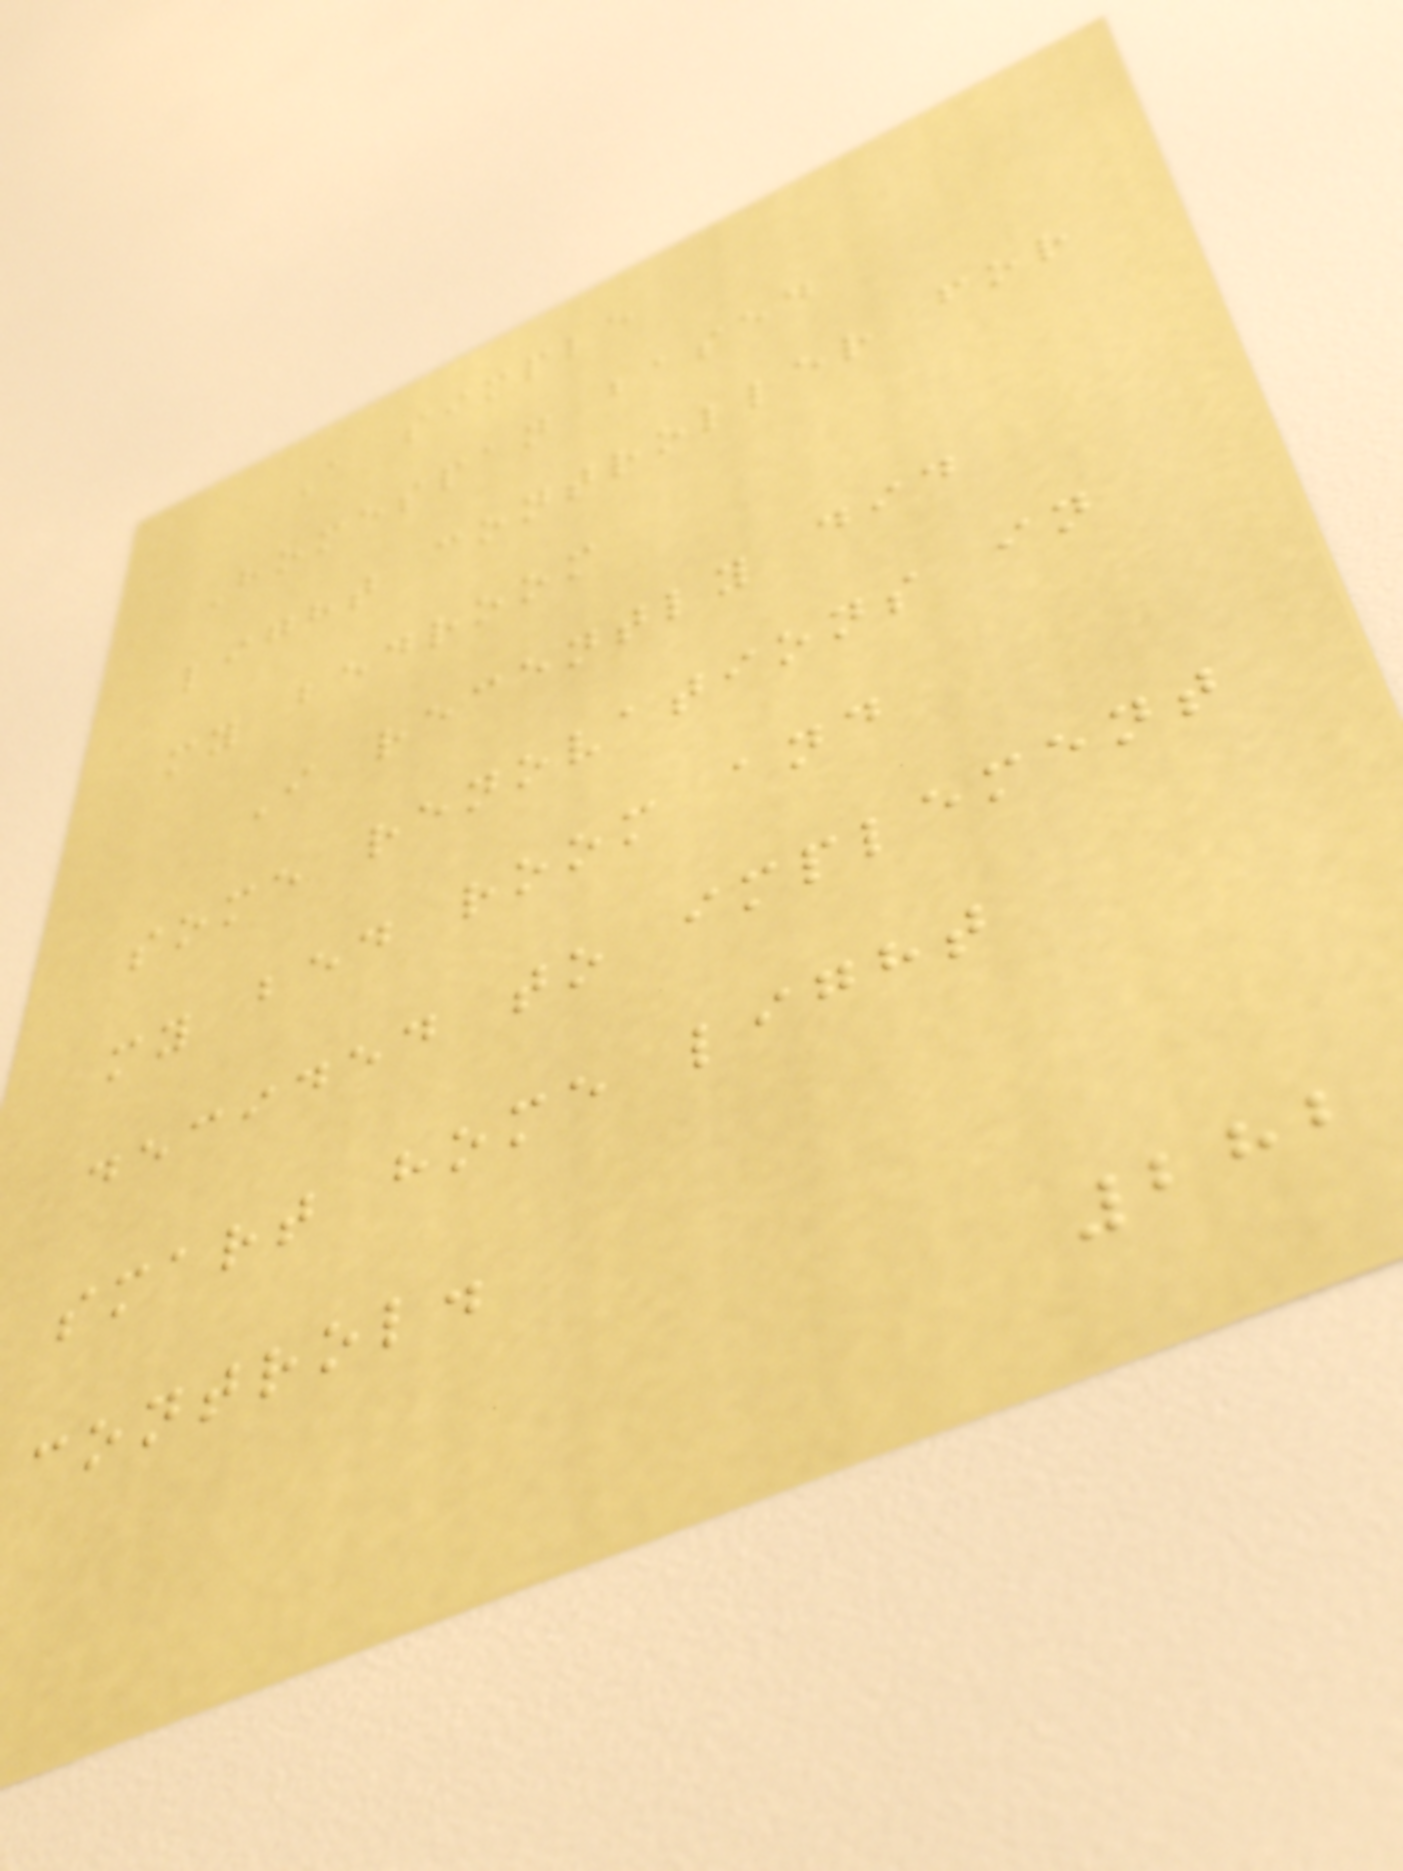A simple
Homespan based
light controller for
my bedroom
I recently did
some renovations in
my bed room and
decided to implement
smart home light
control.
282
